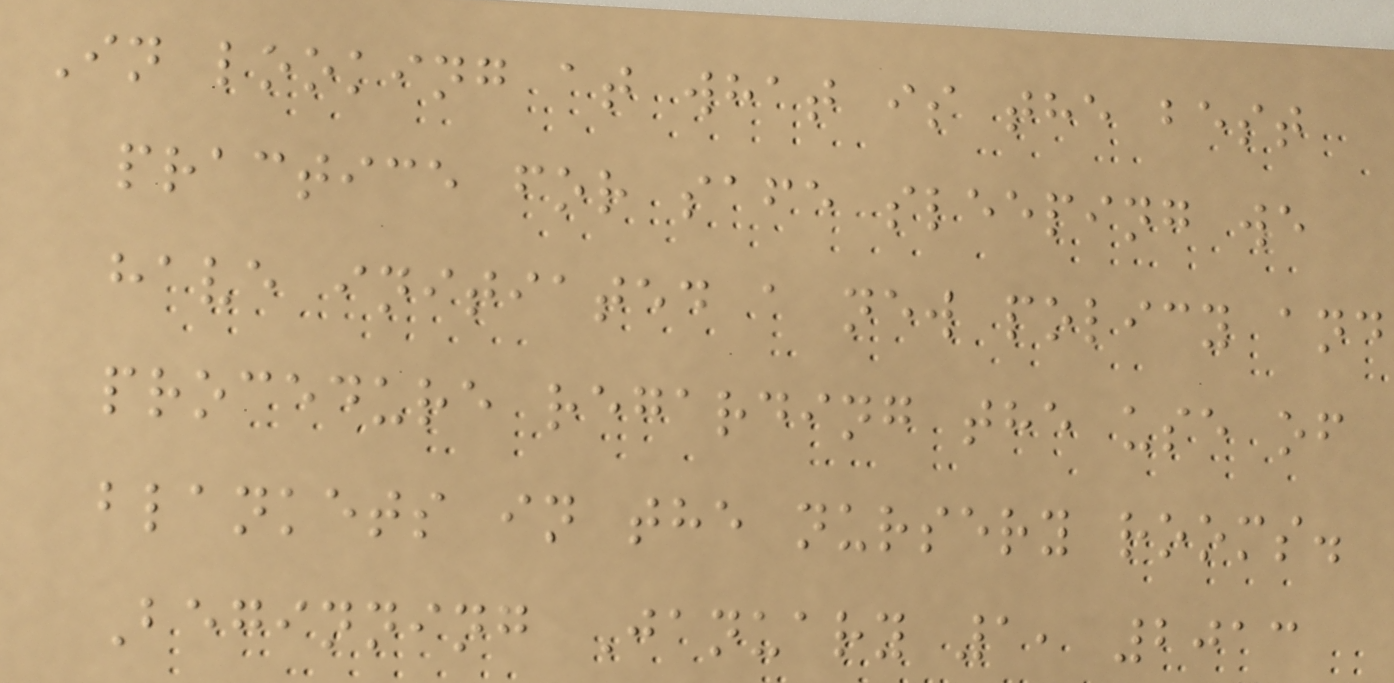In looking at what is the best
practice for safe sleeping we
have initiated a new policy and
procedure regarding the use of
blankets in the nursery rooms.
Beginning January 1, 2013
